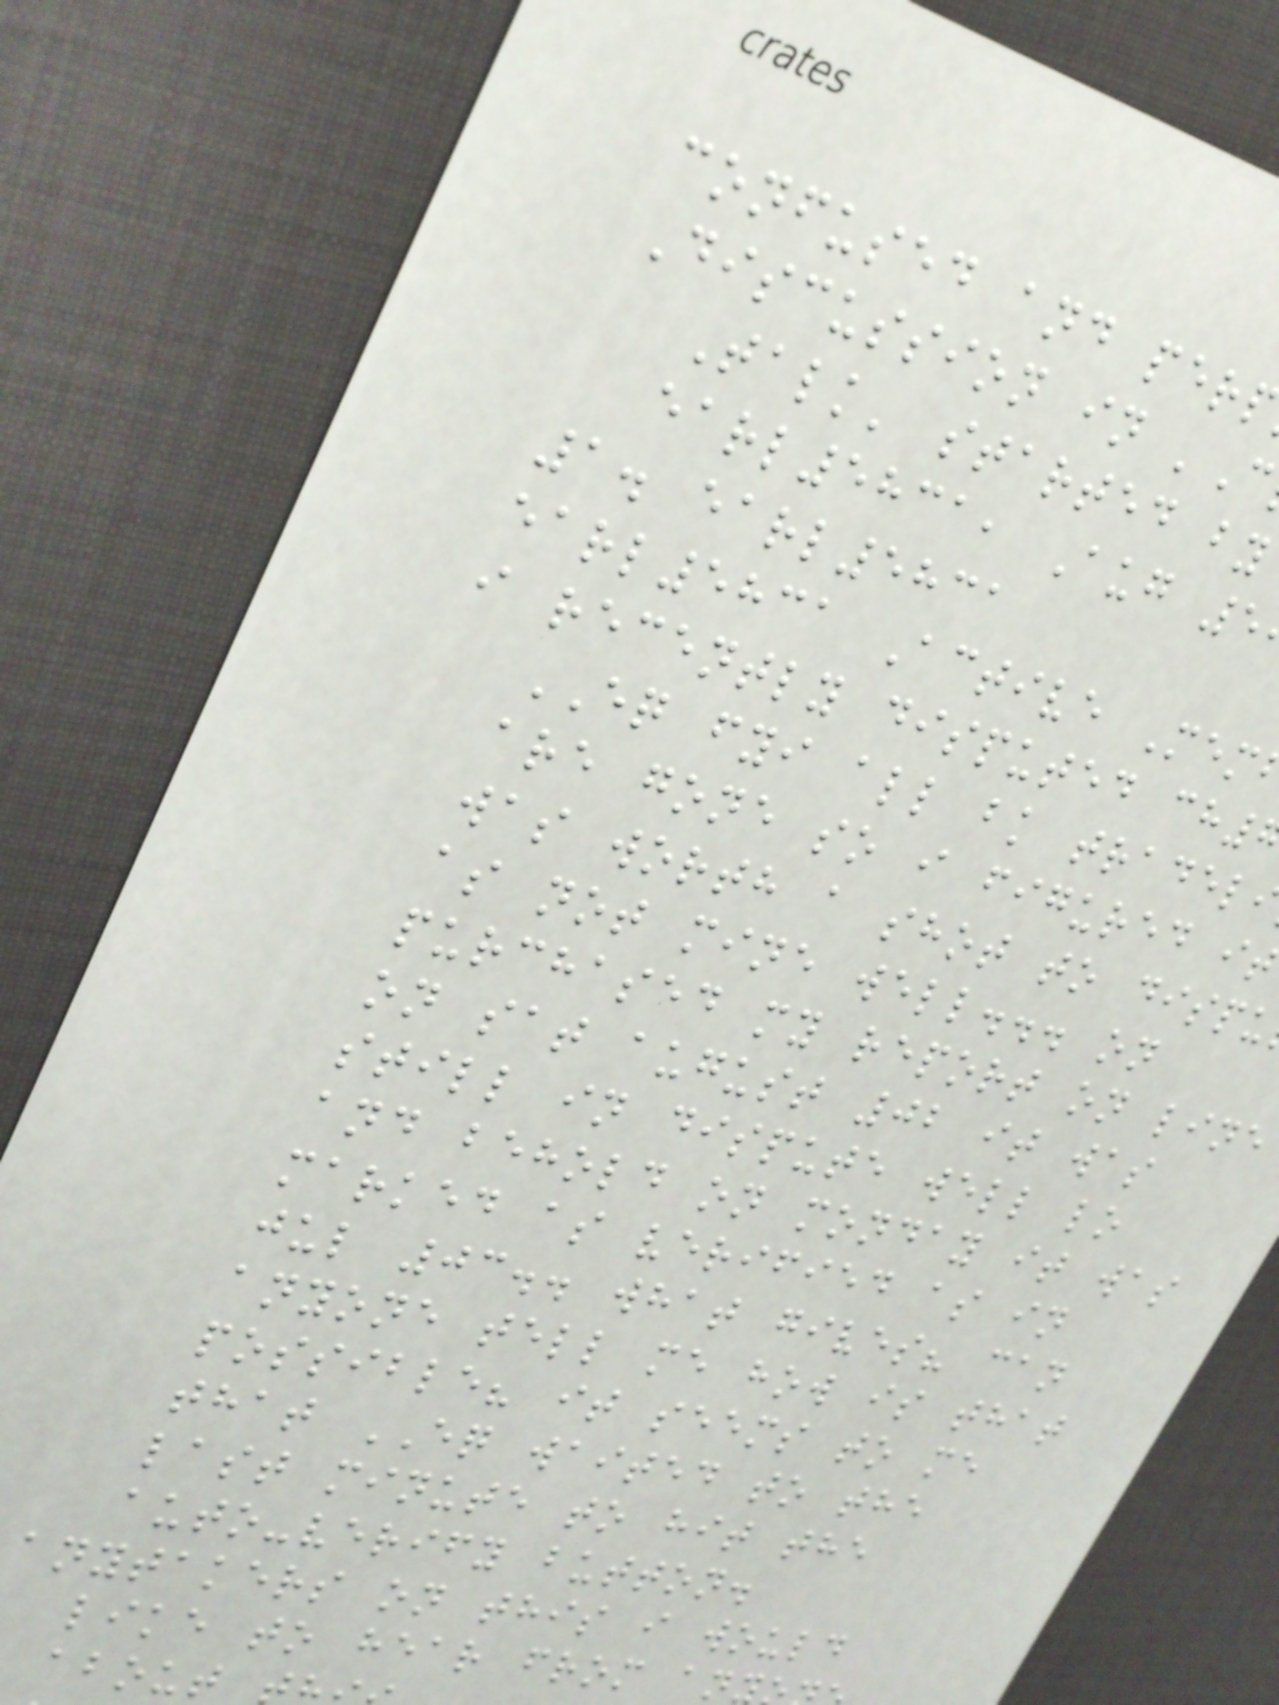confused and per
Discussion in 'C
Talk' started by
earl5831, Aug 5
1. earl5831
earl5831 Active Mem
i recently disputed ch
EQ fyi all bk tradel
are gone so i figured it
was worth a shot to dispu
as not mine well... on
purchased my report on line
on sat august 02 it was
still in dispute well lo
and behold on monday it was
marked as verified as in
jul 03.. what gives? can
anyone tell me how is that
possible? it seems to me
that EQ waited to the
last minute to hit the
auto-verify button.
anytakers on this i would
like to hear from an
about
